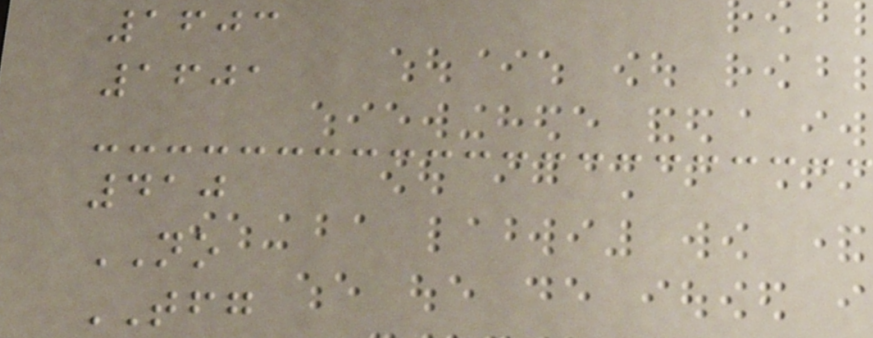1603
1601
410
NO
TFG
